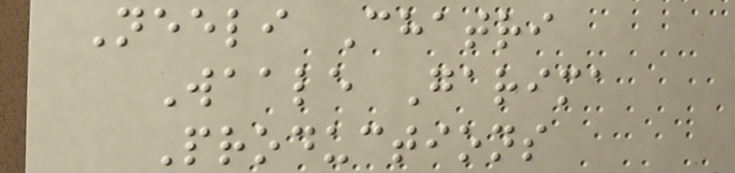Neeli Chatri
Waale Garima
Productions
